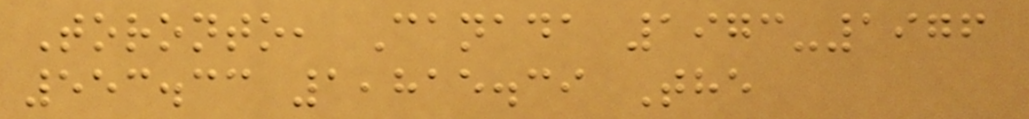Toronto, Canada 1973-1976
553.33 1,815.39 The
